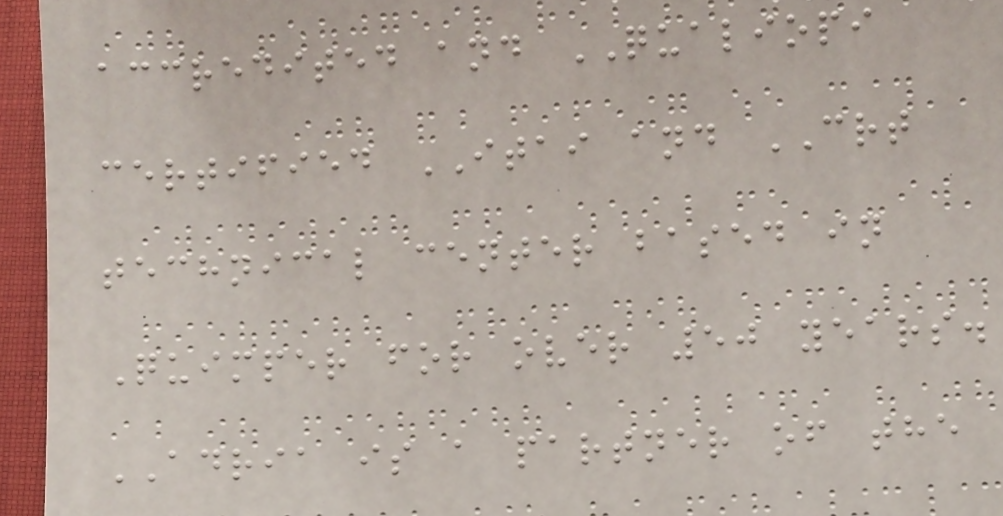accredited and QUALIOPI
certified ITAI and CRT
technical center based in
Quimper for over 50 years.
ADRIA is a partner of the
